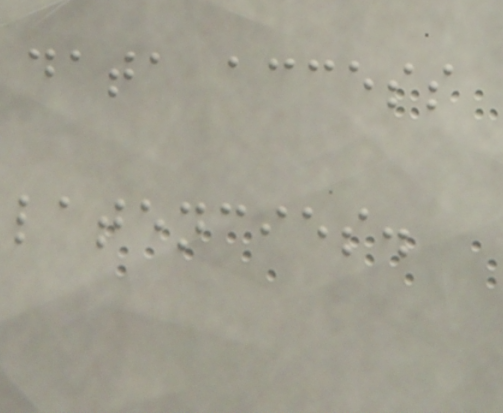data access
latencies.
